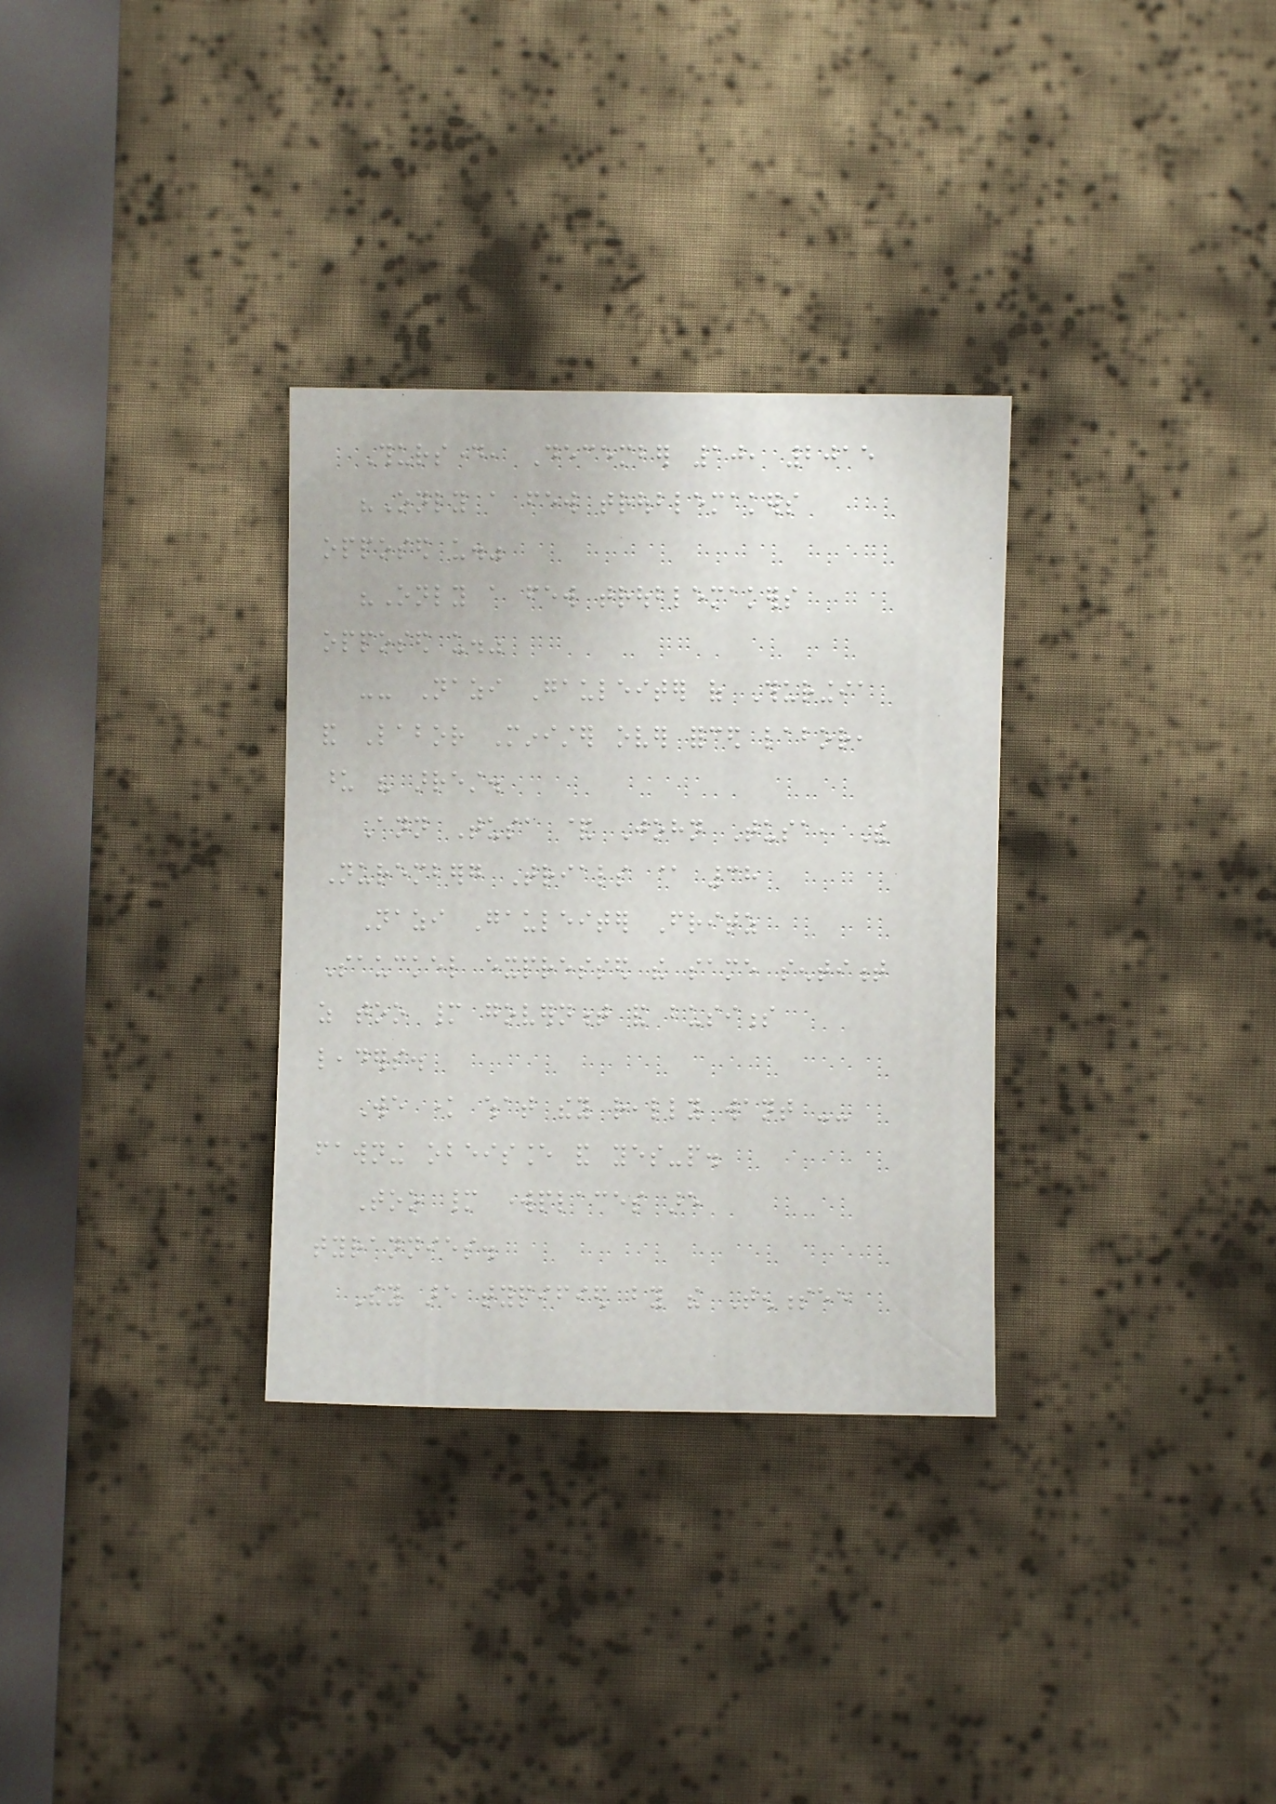Thursday, December 10, 2015
"Only a few troublemakers
opposed us."
"Only a few troublemakers
opposed us."
-- Nazi Gauleiter of Thuringia
and Labor Minister over forced labor,
upon his arrest.
Ann Tusa & John Tusa, The
Nuremberg Trials @ 38
Nazi Gauleiter Fritz
Sauckel expressed the same sentiment
as too many government and business
leaders.
We know what they really want --
fawning obeisance and yes-people.
Too many workplaces are
tyrannies.
They are typified by the Tennessee
